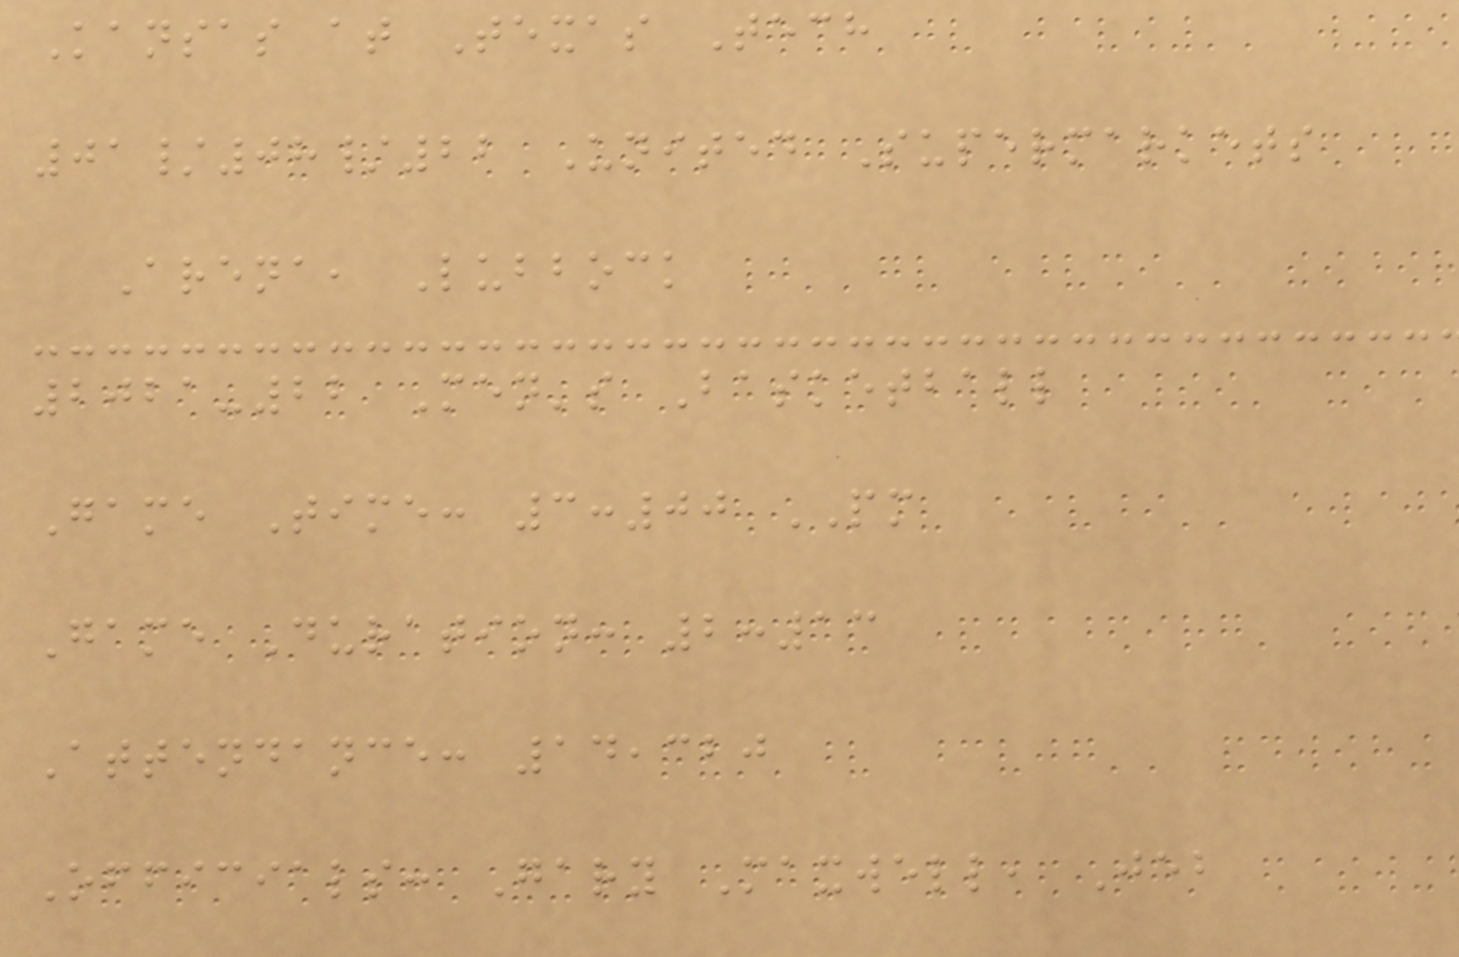Kansas at Texas Tech
01/08/22 United Supermarkets
Arena, Lubbock
2021-22 Men's Basketball
Game Time: 3:00 PM
Game Duration: 2:13
Attendance: 14,320
Officials: Gary Maxwell, Jeb
